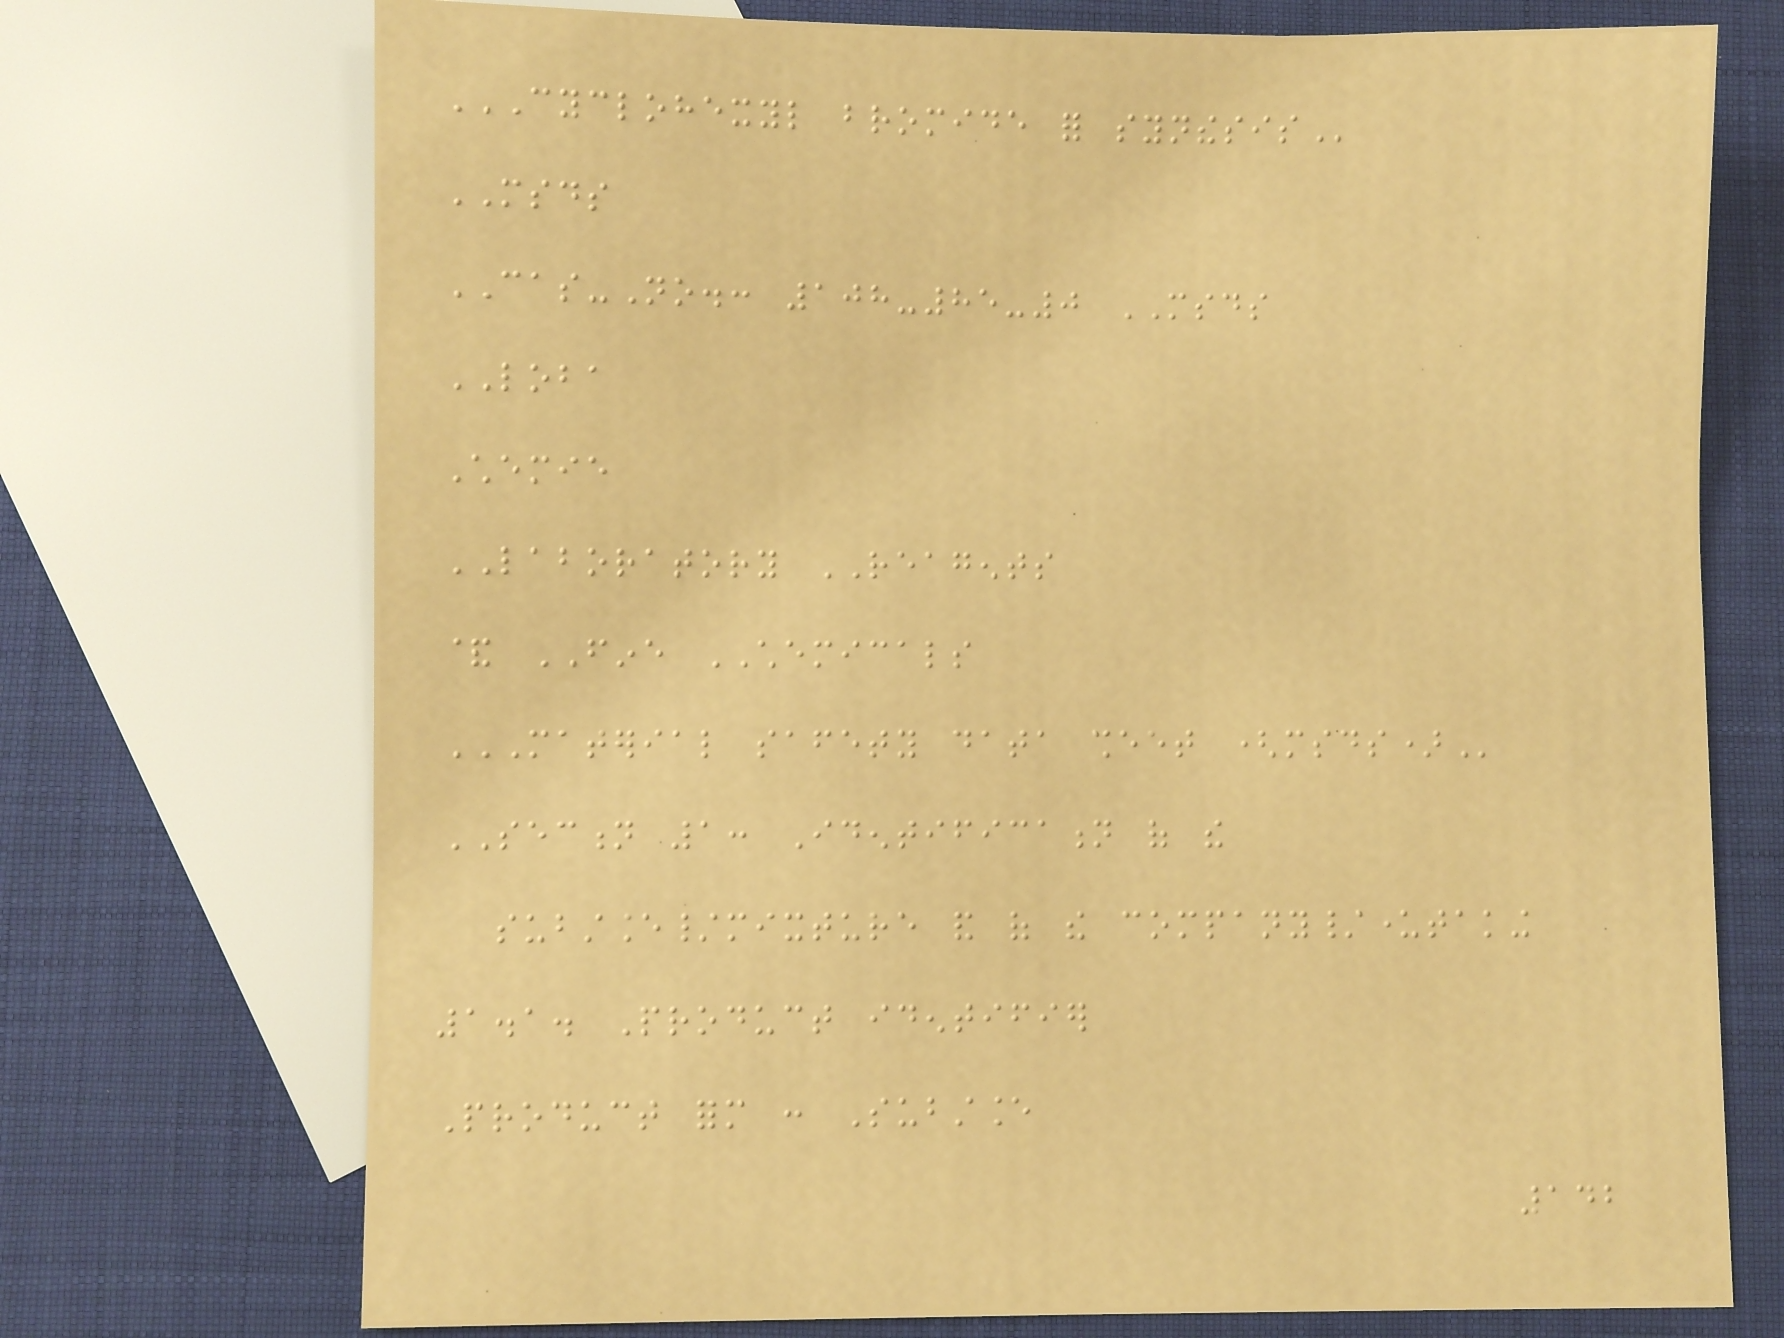CYCLOHEXYL BROMIDE FOR SYNTHESIS
MSDS
CAS-No.: 108-85-0 MSDS
LOBA
Chemie
LABORATORY REAGENTS
& FINE CHEMICALS
MATERIAL SAFETY DATA SHEET (MSDS)
SECTION 1: Identification of the
substance/mixture and of the company/undertaking
1.1. Product identifier
Product form : Substance
142
